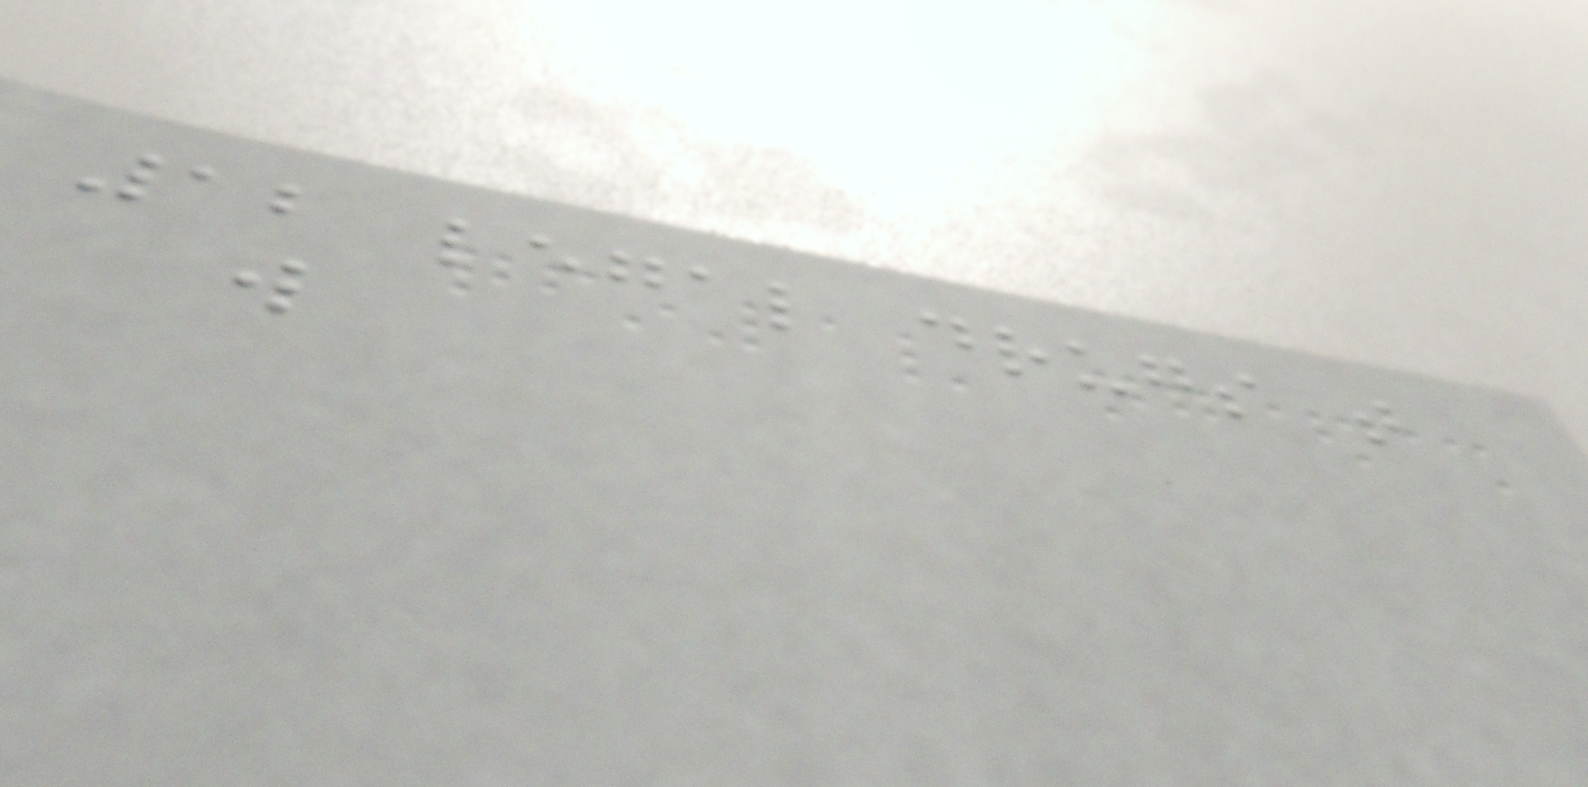12 legal drugs that
will
